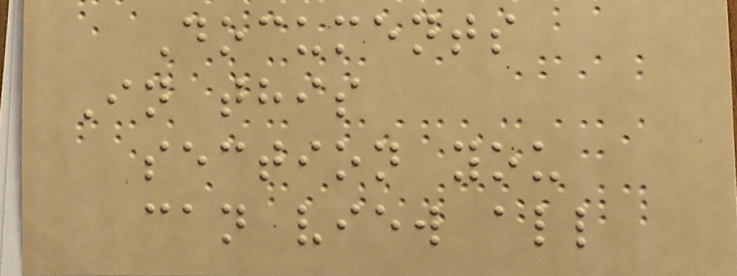Documents
In this
section you
can view all
